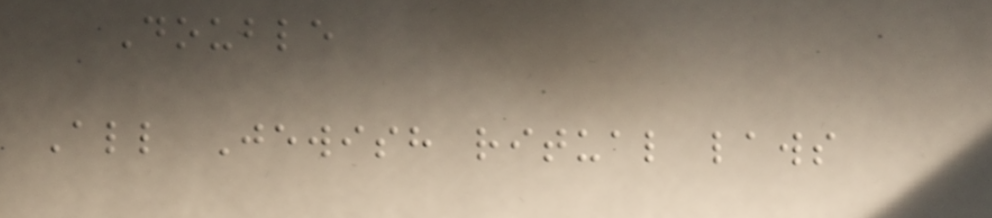Double
All Jewish ritual laws
